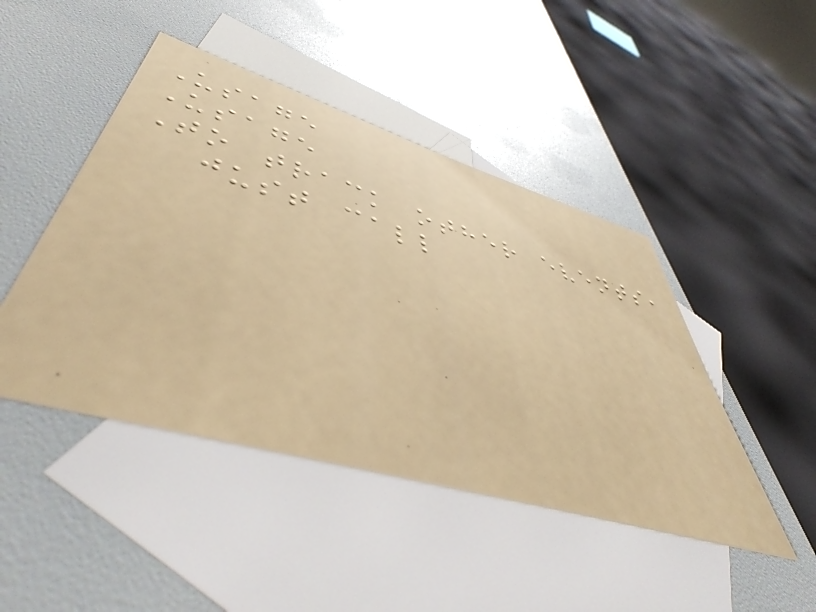Usage
Usage
To track other events,
just call
